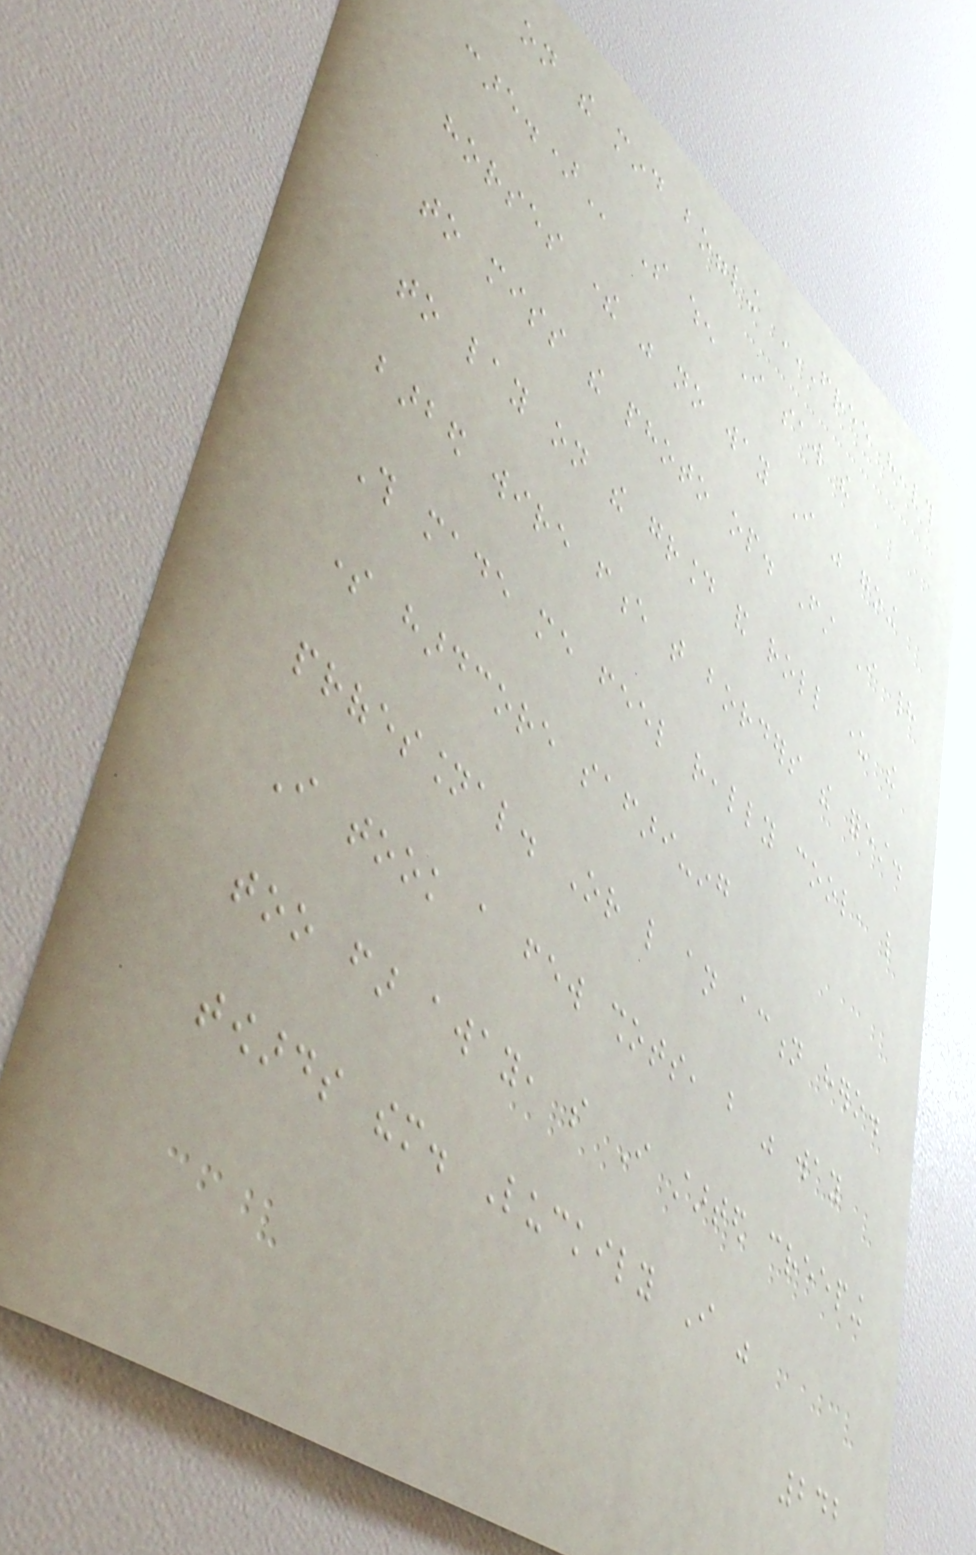on the mind boggling FREE HEALTH
CARE.) So when I saw the
horses there was no way I was going
to miss the photo op. First I had
to lay on the ground and roll under the
barbed wire fence that borders the forest.
This made me feel really cool, like
some hardcore safari-ing
professional. Or like an action hero.
I took a few shots, but was way
too far away, so I started creeping
towards them. Luckily I was
242
